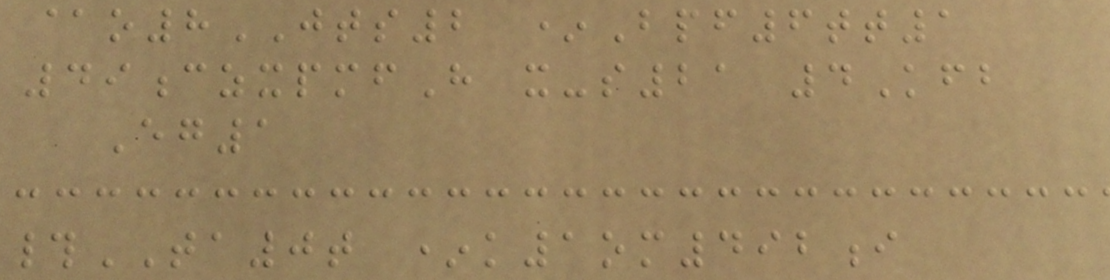@o8JTS2 *Bpf6tt1
49czxpmfH x-s21 4Kfb
Eg1
#TA0t *k1om492i
